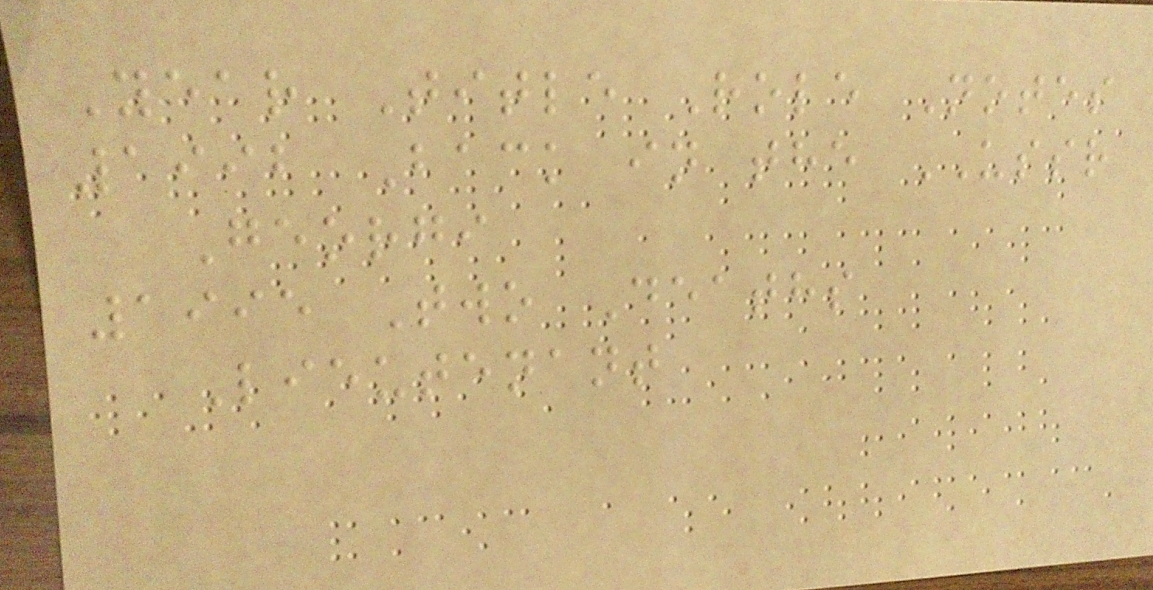Year Title Role Notes
1992 Back in the USSR
Georgi
1995 Two Deaths
Lieutenant
